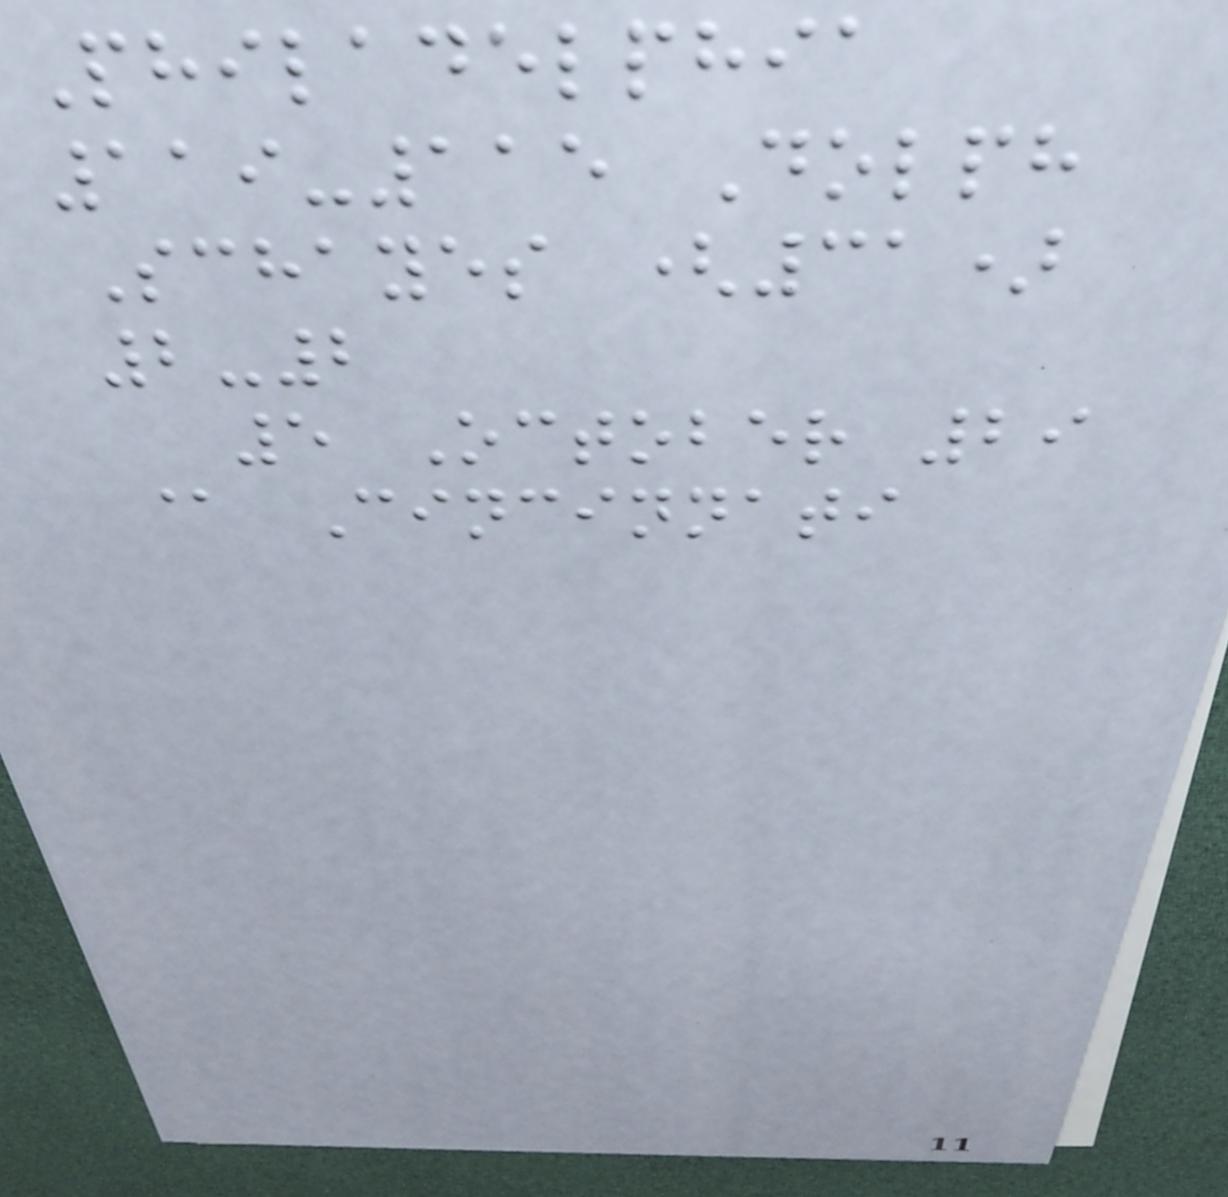Philadelphia
119-115 Dolph
Schayes (31)
2-2
5 October 29
@ Cincinnati
